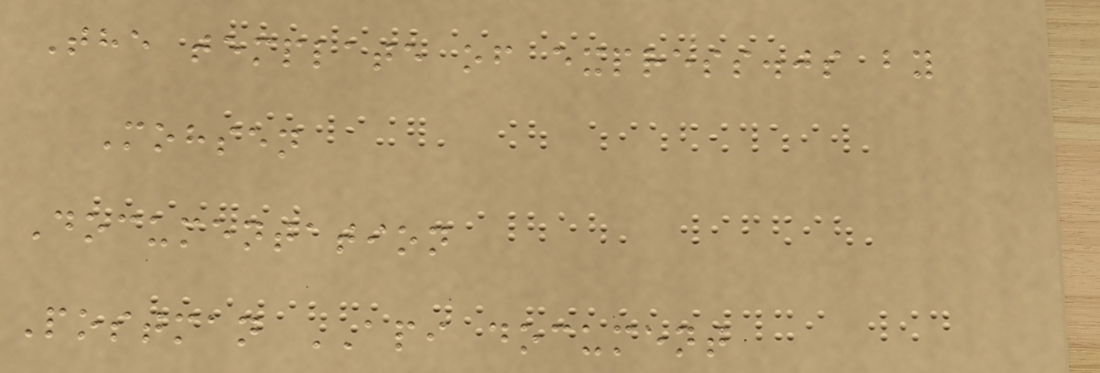The template of express.js by
Mohsen
Documentation
Postman API document
